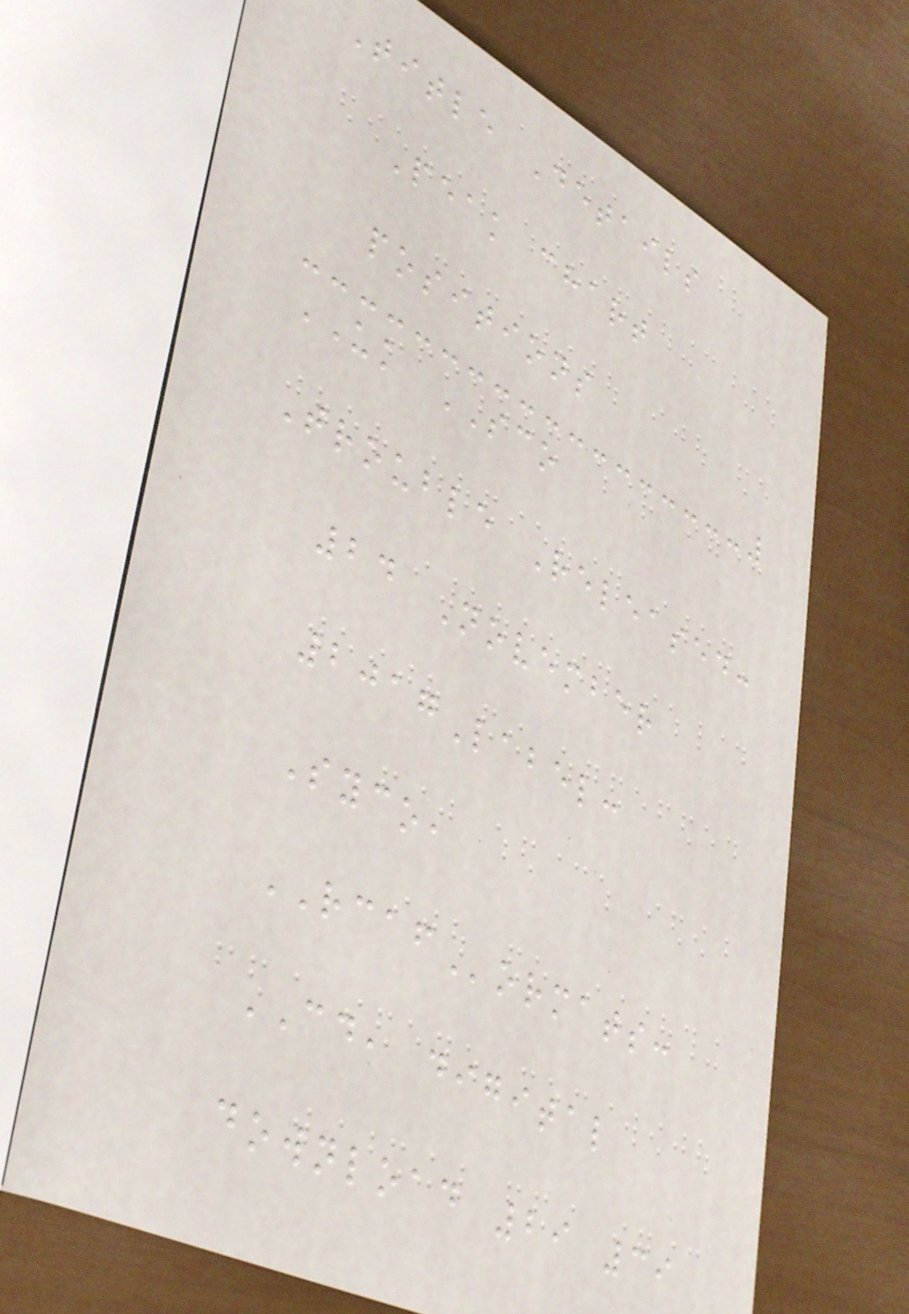Title Details
Peak chart
positions
UK SCO
Trouble Released:
24 November
2017Label:
Syco,
RCAFormats:
CD, digital
download 29 39
